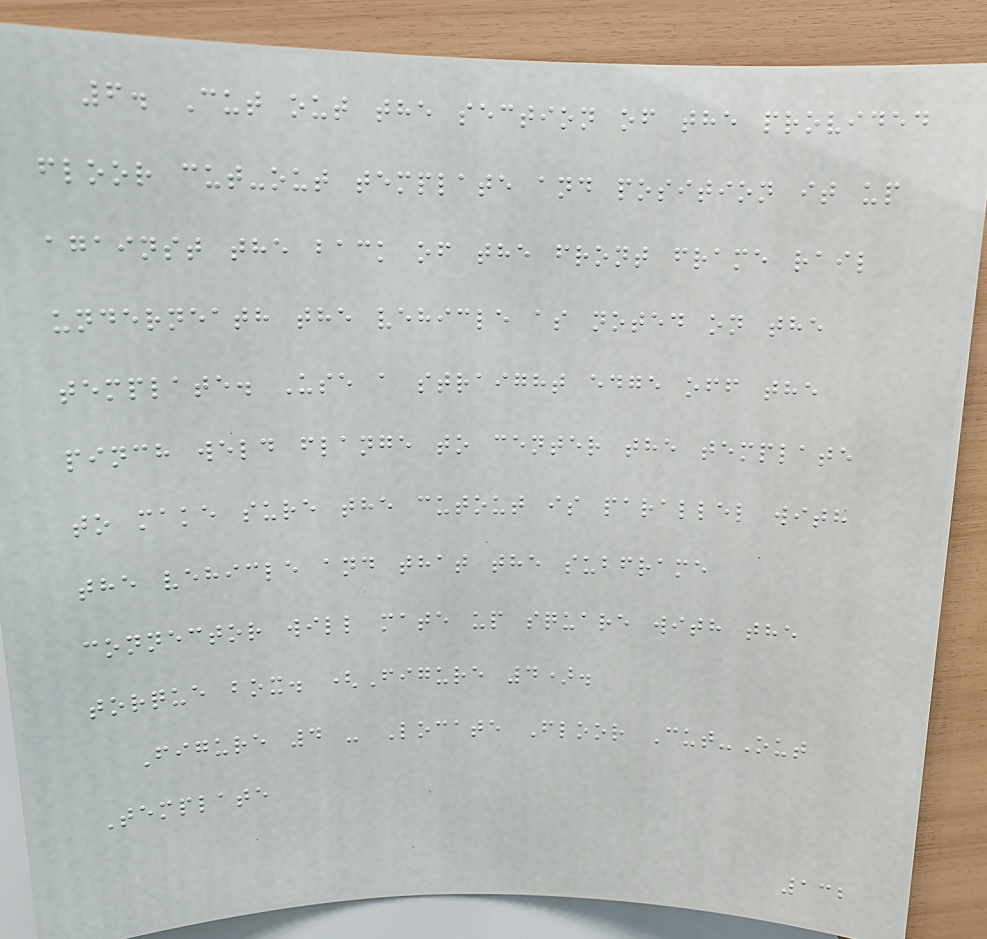6. Cut out the section of the provided
floor cut-out template and position it up
against the back of the front frame rail
underneath the vehicle as noted on the
template. Use a straight edge off the
pinch weld flange to center the template
to make sure the cutout is parallel with
the vehicle and that the subframe
connector will mate up square with the
torque box. (Figure 4).
Figure 4 - Locate Floor Cut-Out
Template
132
